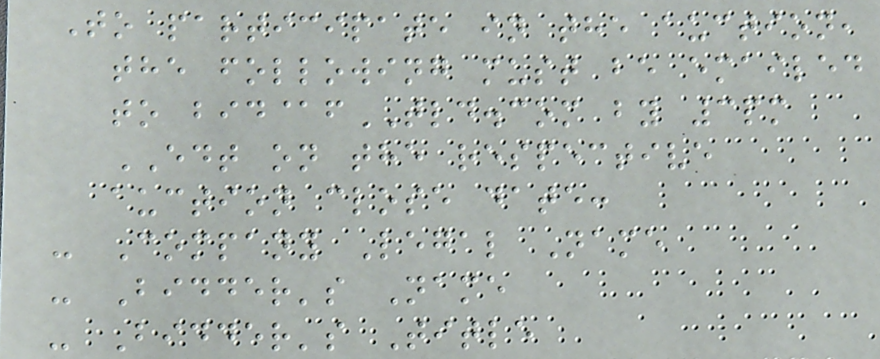To participate in the auction,
the following must be emailed
to bid@fTLD.com by 3pm
EDT on the respective
auction close date:
- Company Legal Name
- Bidder's Name
- Bidder's Title
